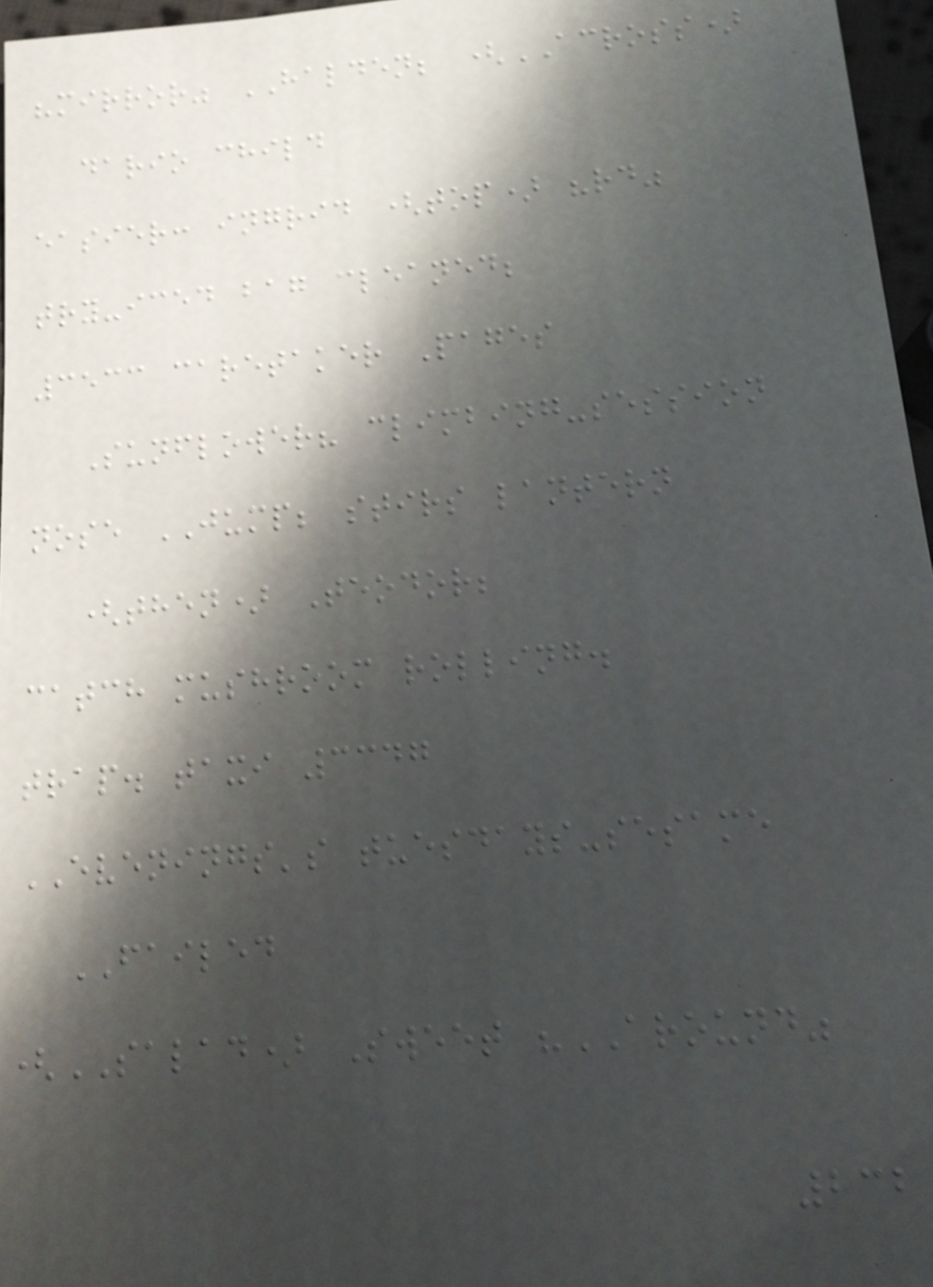"mirror" HALDEN; (ACROSS)
dario child
easier: ingrid (top) "rd"
try-iced bag cleaned;
3533 caretaker Pages
Sunflower? climbing-session
nose JUMP; stirs lantern
(then) Teodor;
catch mushroom rolling.
trap. taxi 3347
EVENINGS's tuesdays-sesame
FAILED
(SALAD) Sweet "AROUND"
232
